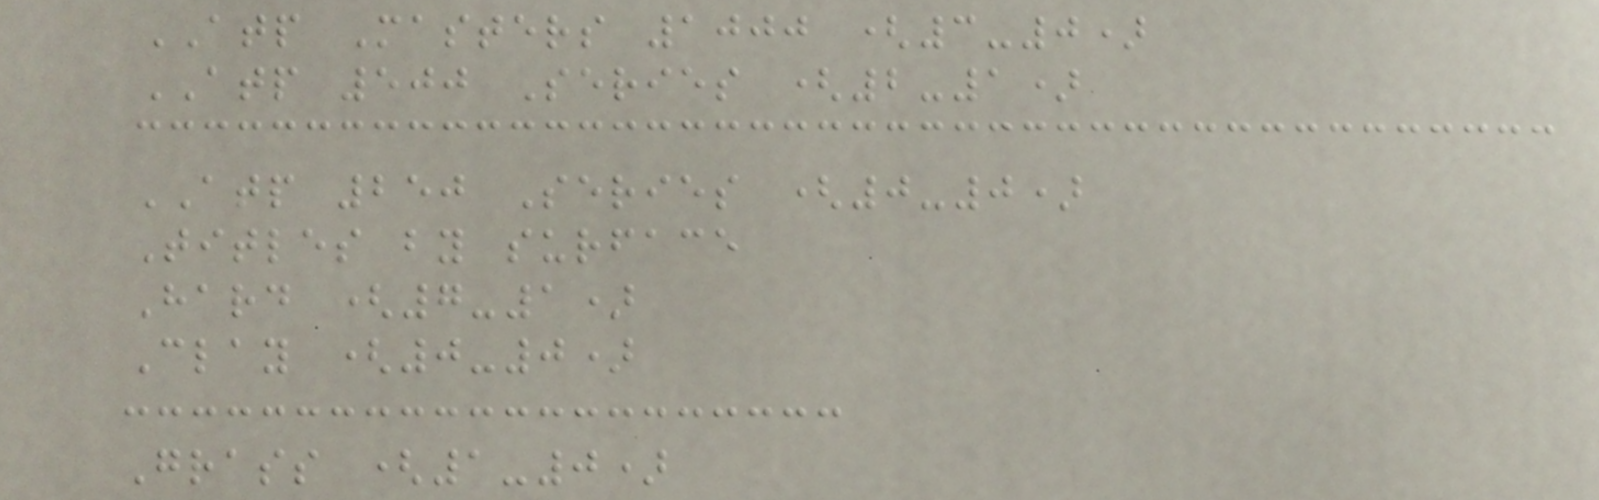ATP Masters 1000 (3-0)
ATP 500 Series (2-1)
ATP 250 Series (0-0)
Titles by surface
Hard (7-1)
Clay (0-0)
Grass (1-0)
